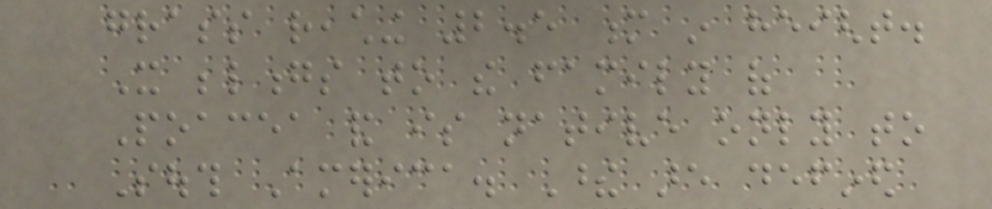grass reaching 2.5 m in height.
It belongs to the family of
Poacea and is native only to
South America. These are defined
